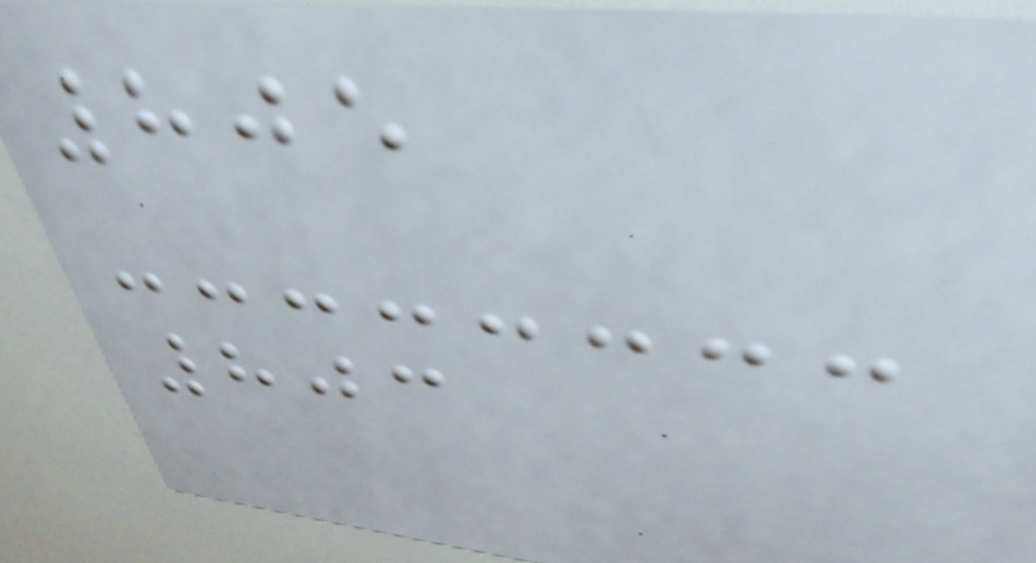805
803
